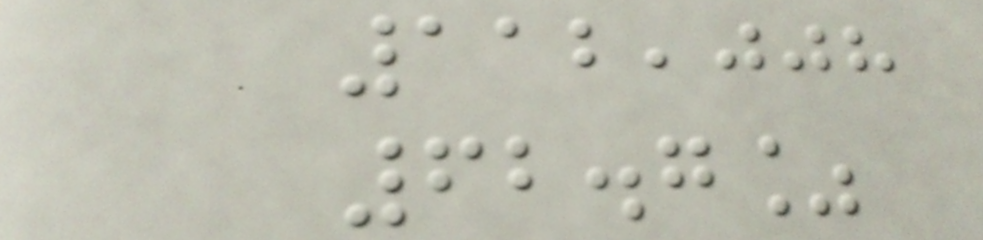112,008
62.7%
